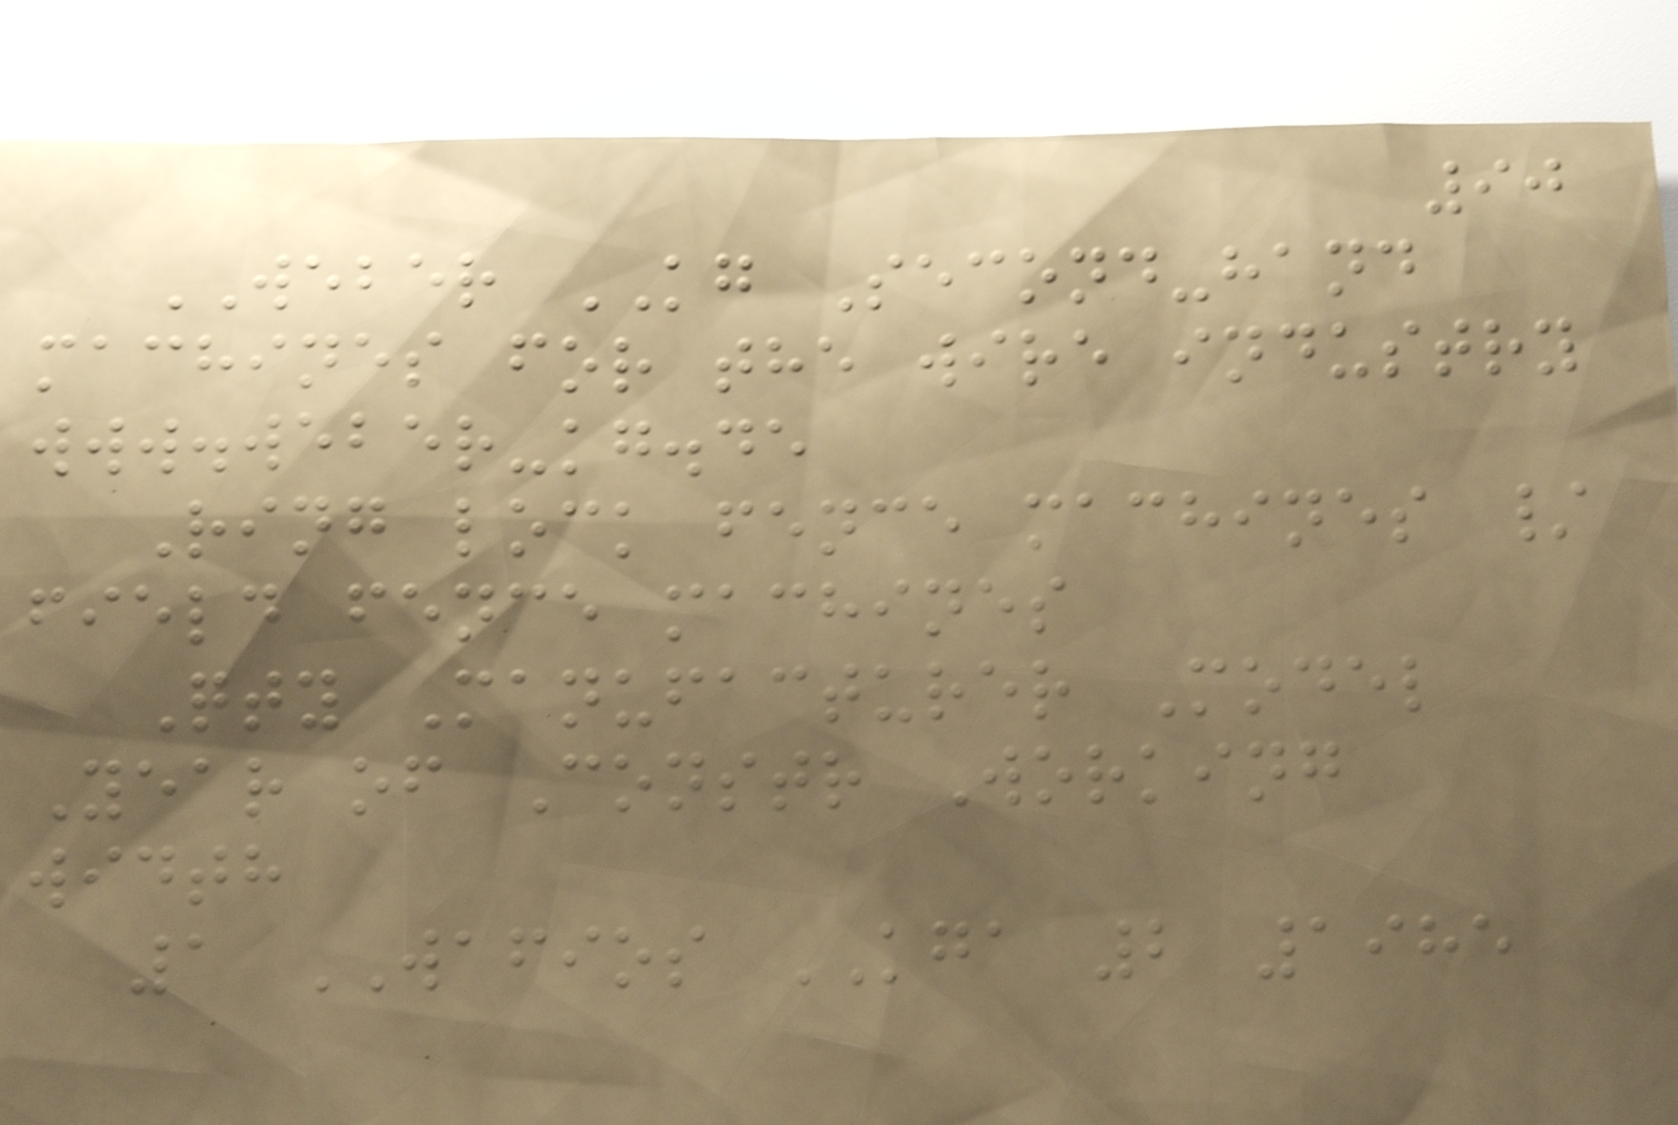90
WEBER KG Second-hand
machines for the wire industry
www.weber-kg.de
Ring lock fence machines /
field fence machines
Qty Manufacturer Model
Year of Constr Working
width
1 WAFIOS KGA 2 1985
